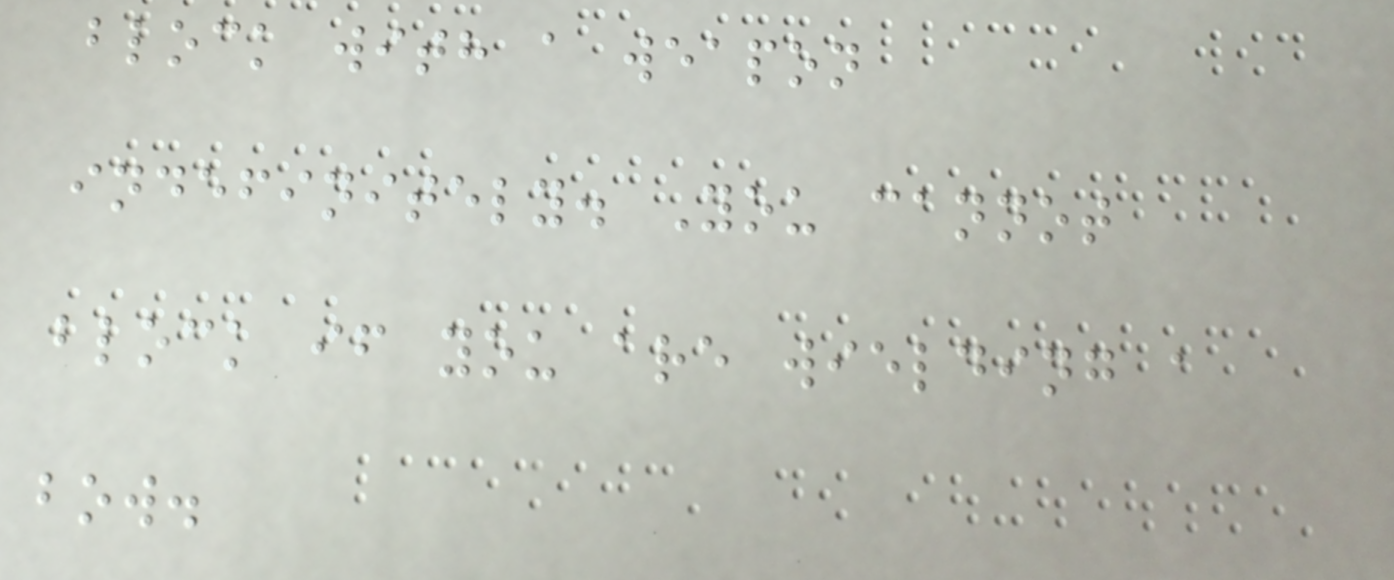block with a weapon
indefinitely. You cannot
block if you are wielding a
bow.
